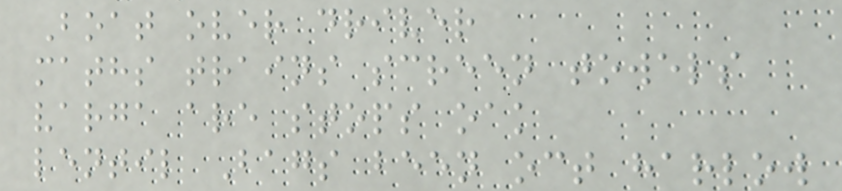Boat over driver
maths trains screen towels
varga are stops oak
lentil Bags been oct harlow
